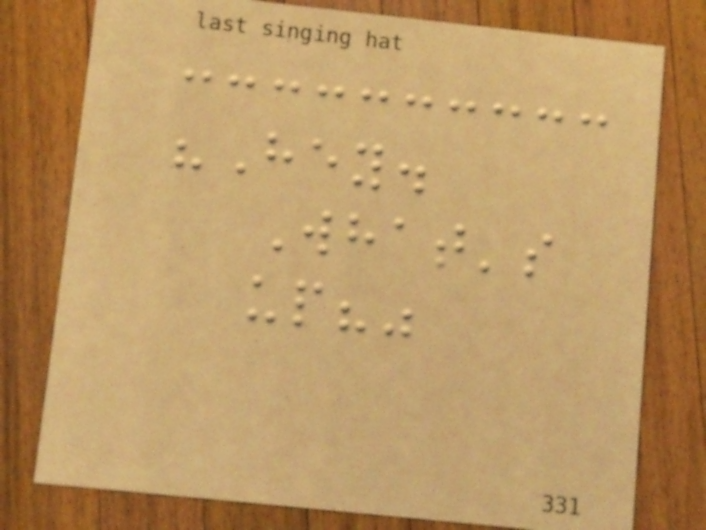"Hey.
What's
up?"
